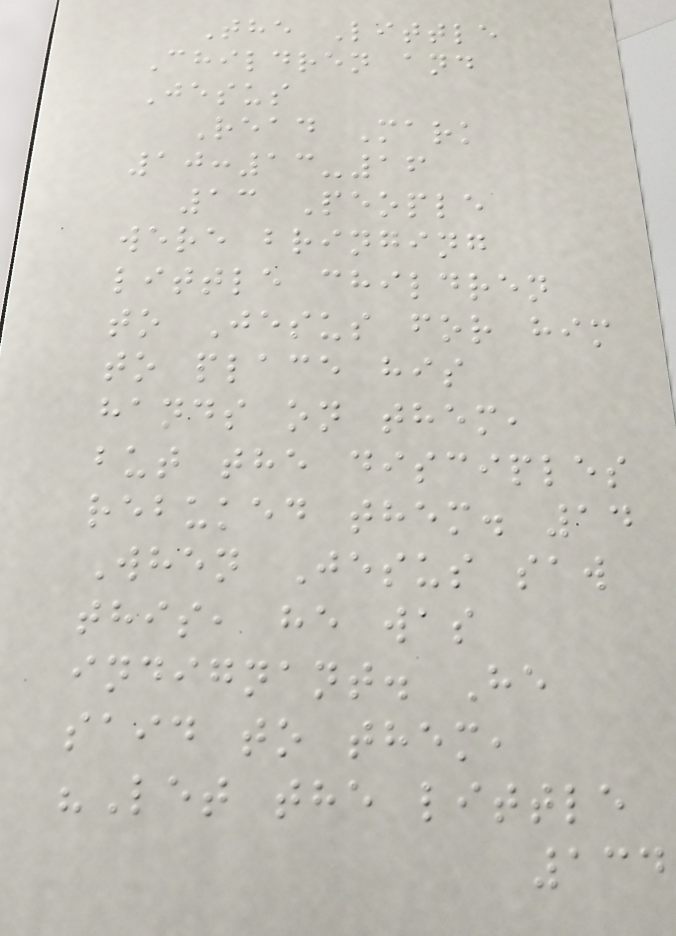The Little
Children and
Jesus
Read Mark
10:13-16
13 People
were bringing
little children
to Jesus for him
to place his
hands on them,
but the disciples
rebuked them. 14
When Jesus saw
this, he was
indignant. He
said to them,
"Let the little
134
